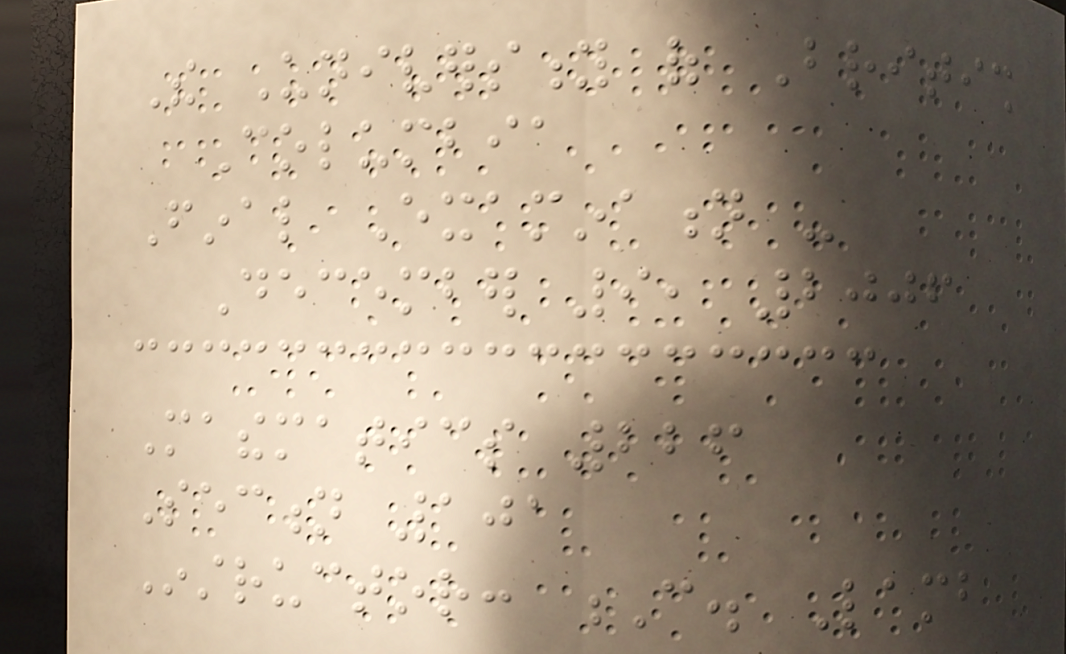The University of British
Columbia
Final Examination -
December 9, 2006
Mathematics 226
Section 101
Instructor: C. Lamb
